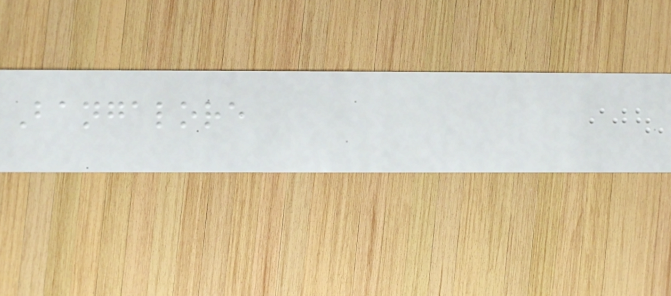Bangalore
